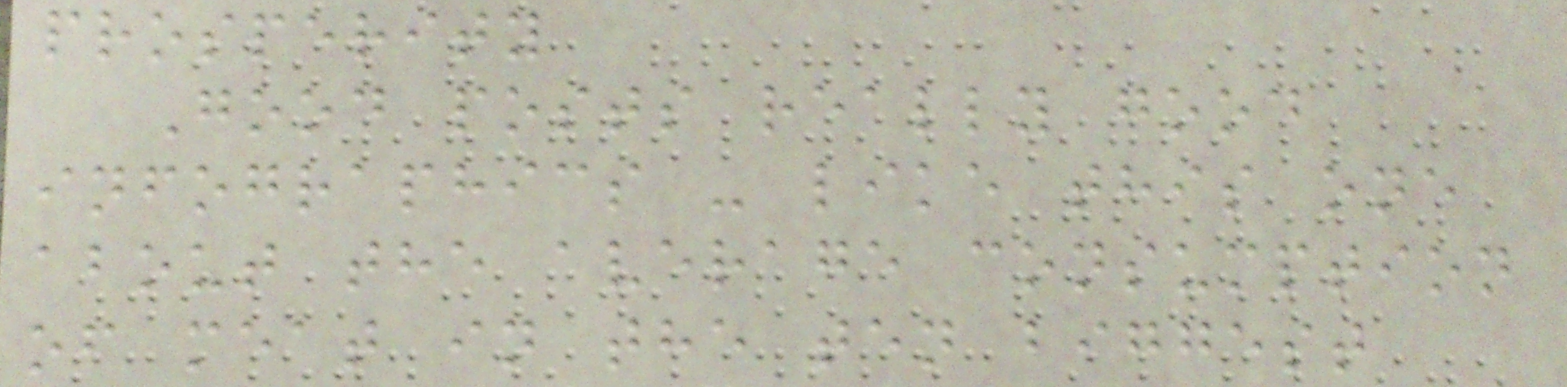prosperity
Good posts really good
infographics - like this one
about the average consumption
of meat in the ten biggest
